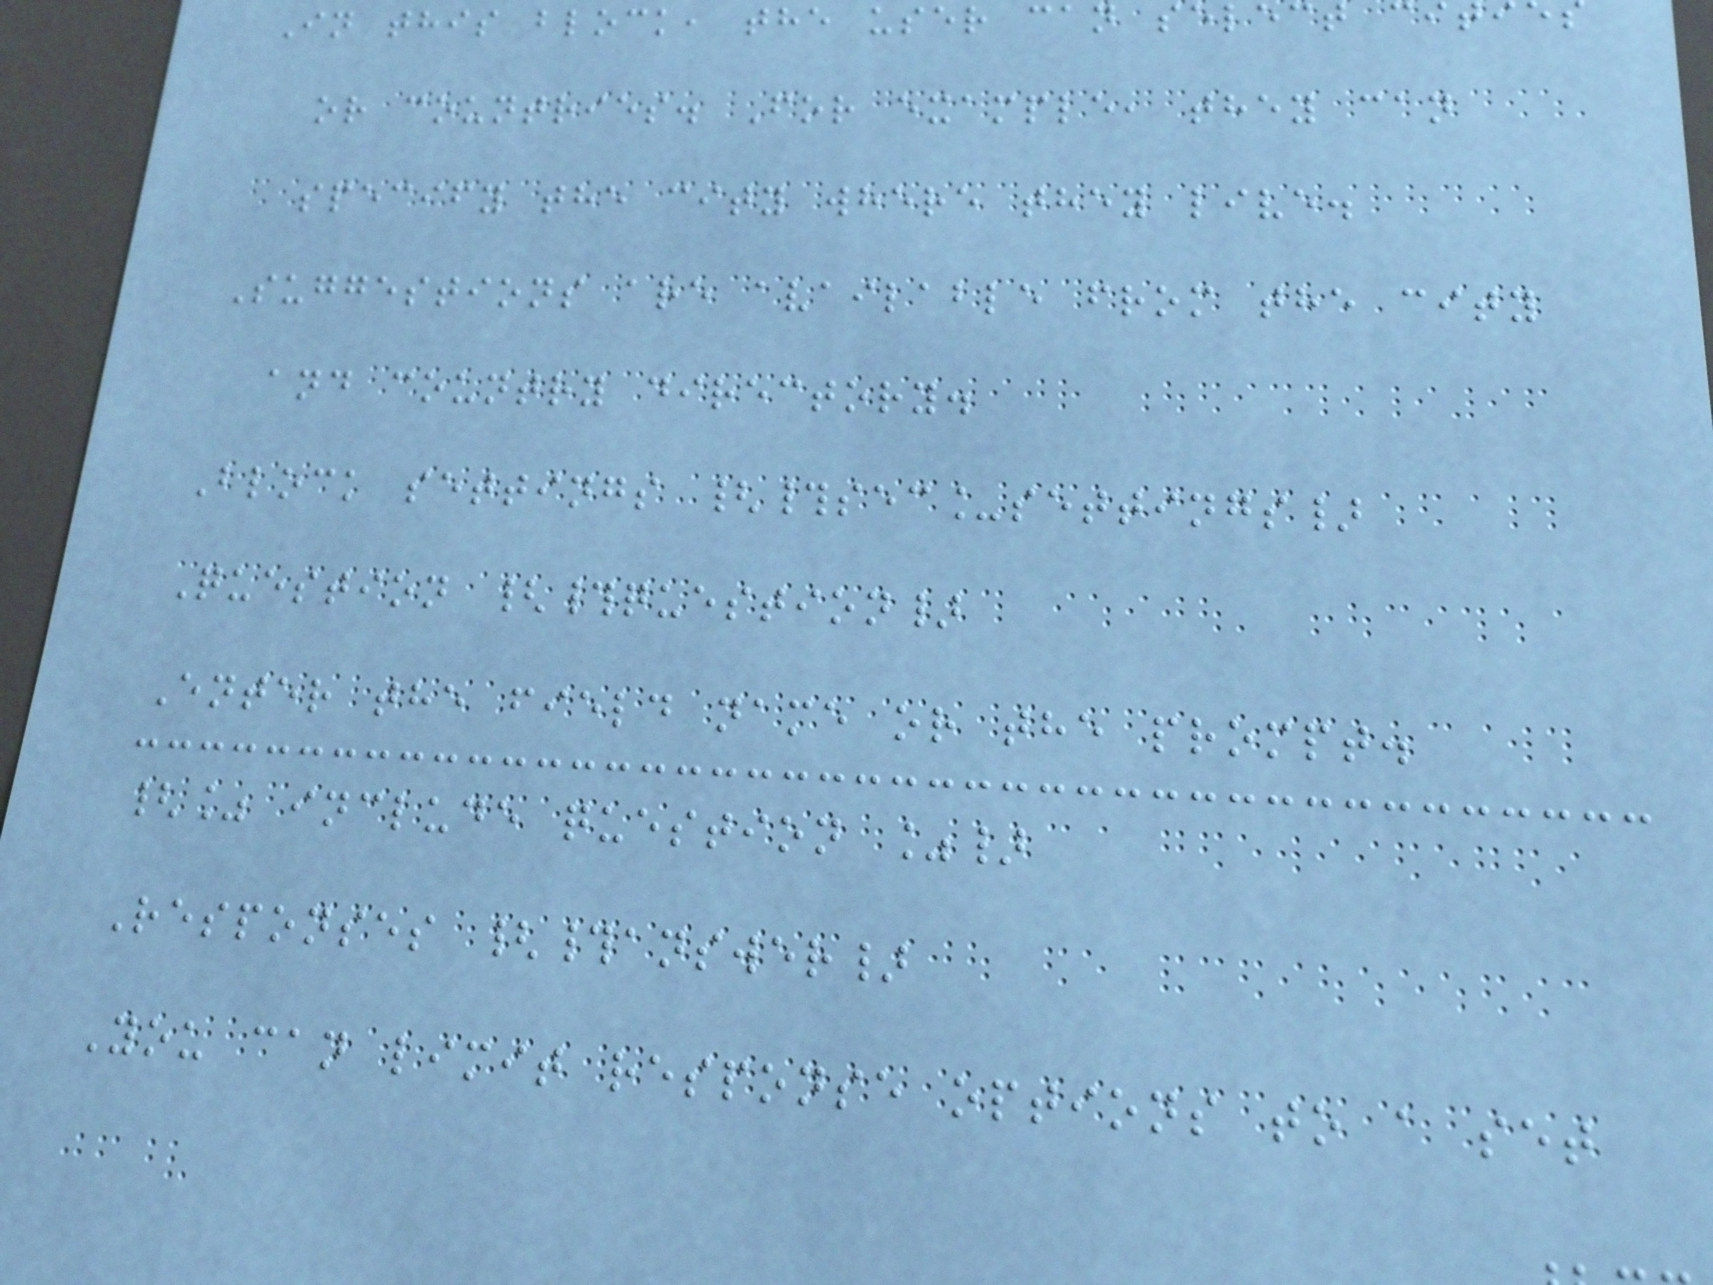In this block, the user can select c
or countries. For example, they can
specify the city where they live.
Suggestions are available from the city
and country directory.
Block settings {#sec_settings}
Question {#question}
Enter the field name or the prompt.
{% include question %}
Responses {#answer}
You can limit response options to a set
